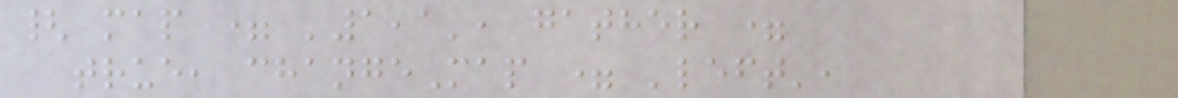{ map = '1,1', gather =
true, changeMap = 'left',
